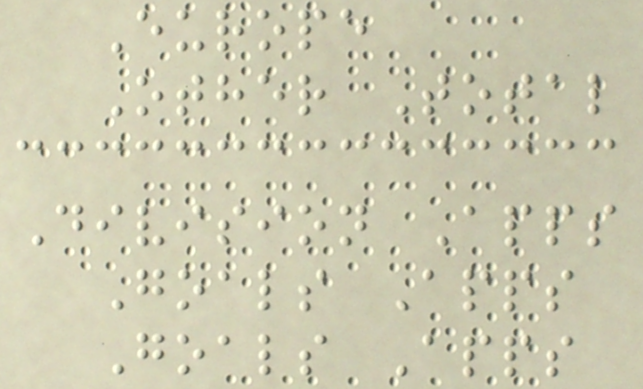Europe
Other Total
Division Apps
Goals Apps
Goals Apps
